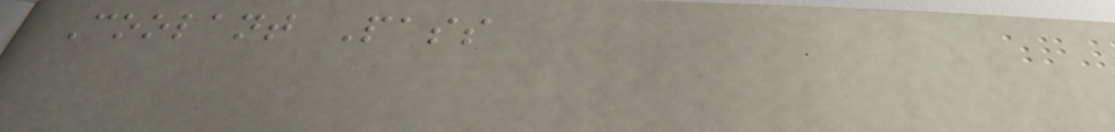Coolant Pass
